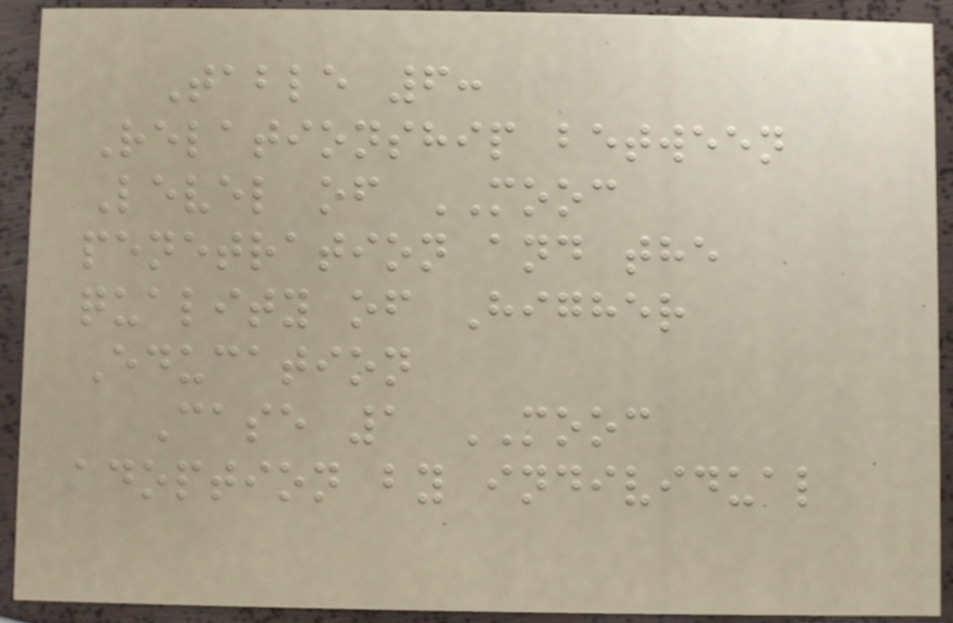Table 6:
Relationship between
Level of MOOC
penetration and the
quality of Higher
Education
Case 1 MOOC
adoption by individual
